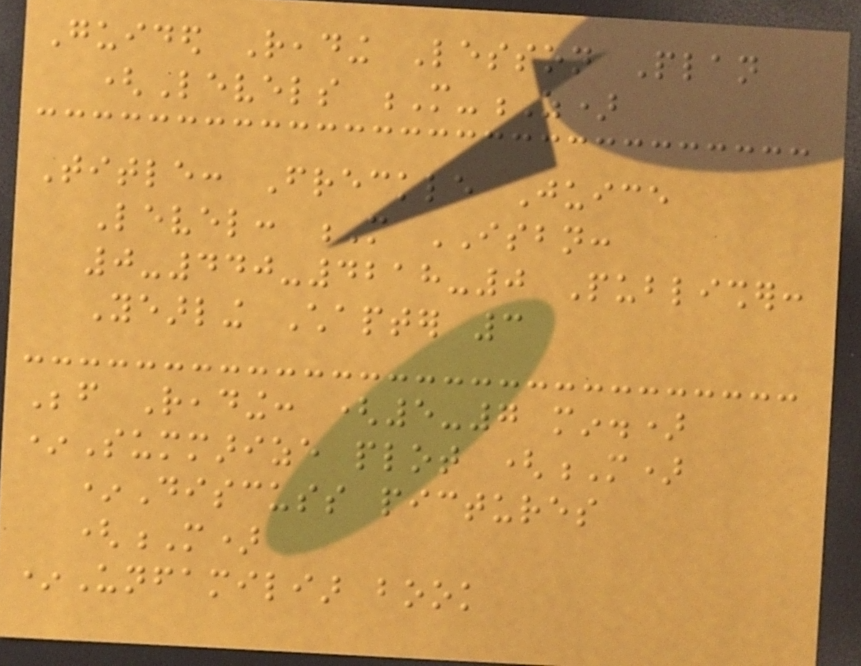Guided Reading Lesson Plan
(Levels M-Z)
Title: Freckle Juice
Level: M ISBN:
0-440-4218-0 Publisher:
Yearling Chapter 3
Before Reading: (5-7 min.)
*Summarize plot (M)
*Discuss pictures
(M)
*Unfamiliar book
